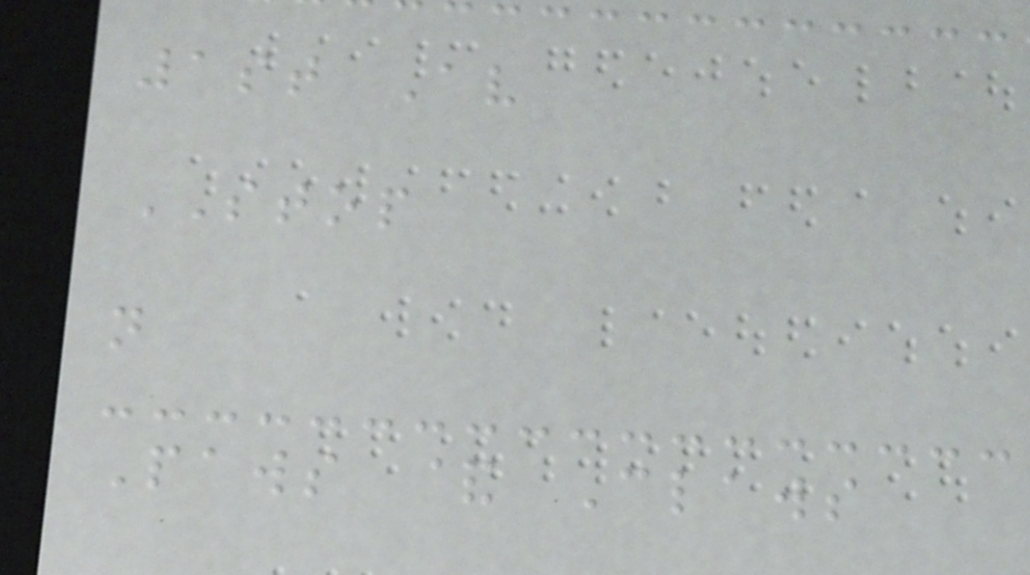1st Av
STOP
n
Paws & Claws
